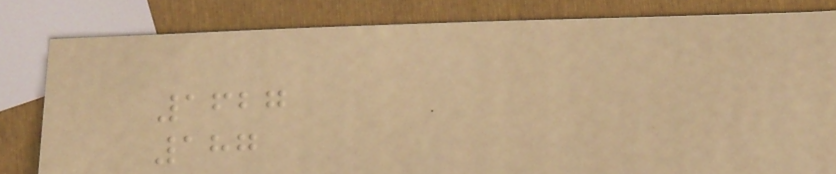1627
187
